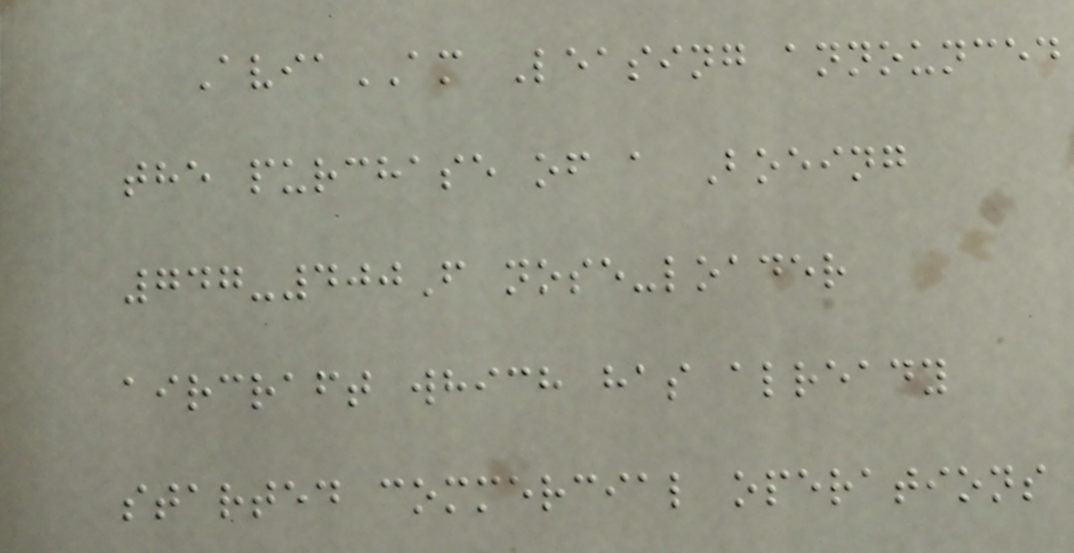AviaAM Leasing announced
the purchase of a Boeing
747-400F nose-loader
aircraft which has already
started commercial operations
